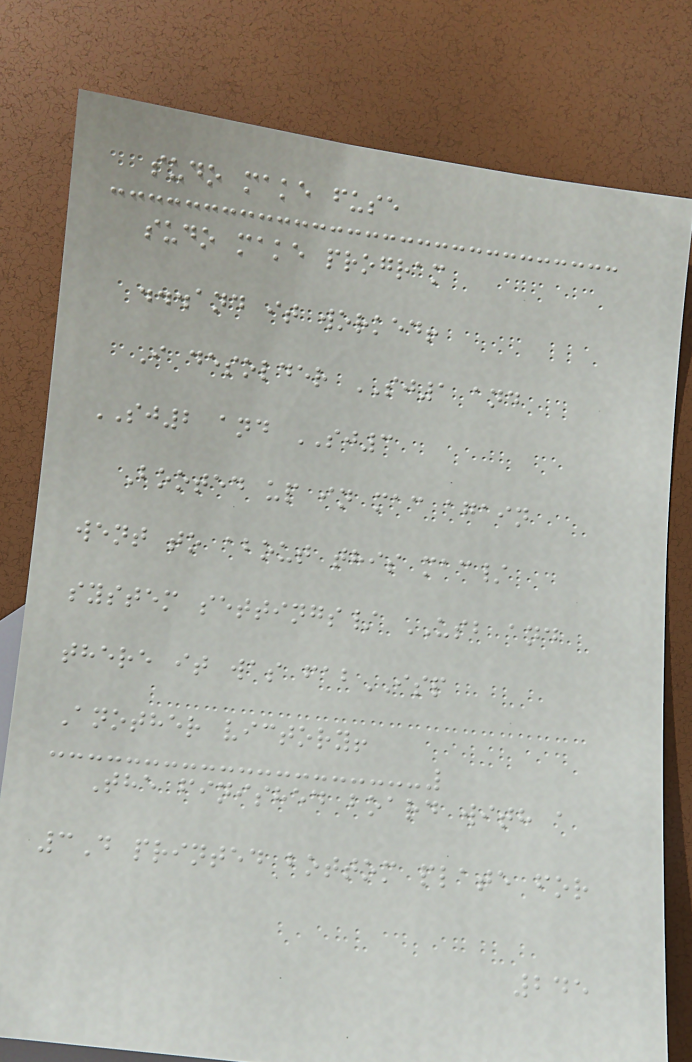sudo make fuse
sudo make program
...and it worked!
I desolder SJ1 and
SJ2 and SJ3
Booted up in mac again
went to about this mac/
system settings/ USB and
there it was fabISP
Another victory!
The finished board with a
3D printed bottom plate for
245
